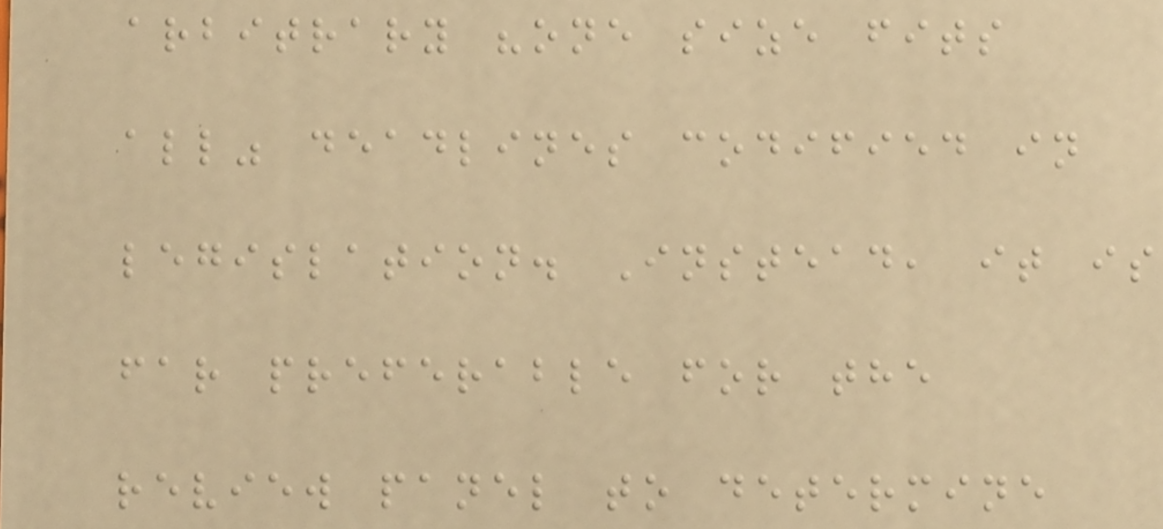arbitrary "one size fits
all" deadlines codified in
legislation. Instead, it is
far preferable for the
review panel to determine
